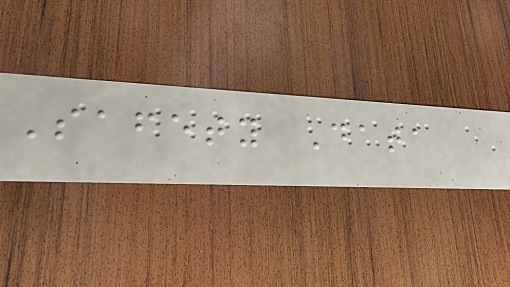Safety Data
